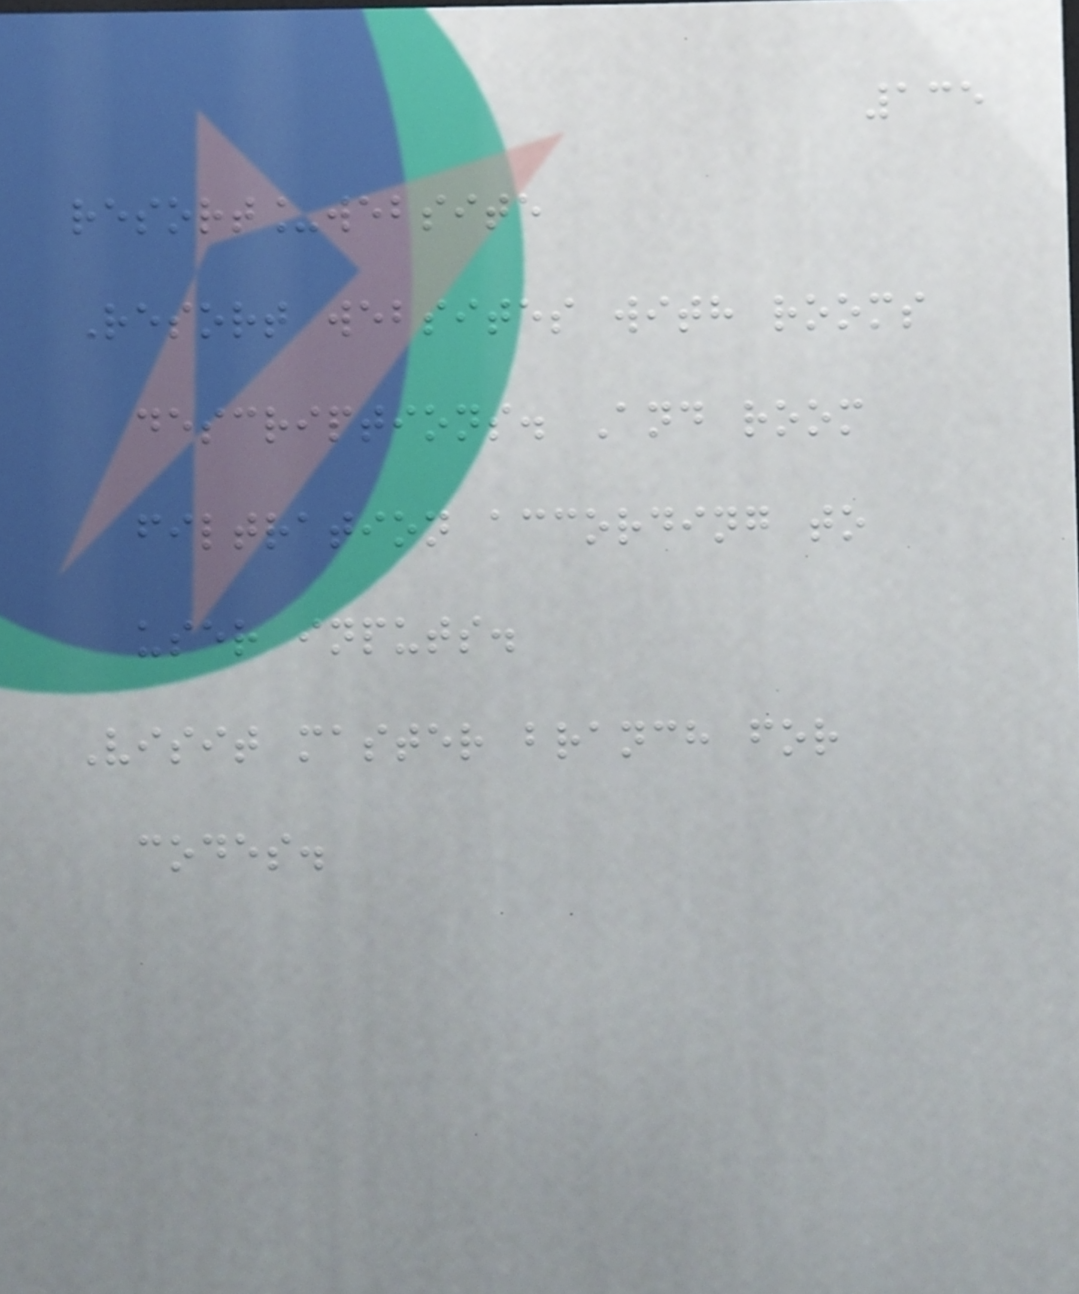135
resort_website
Resort websites with rooms
descriptions. And room
filtration according to
user inputs.
Visit master branch for
codes.
